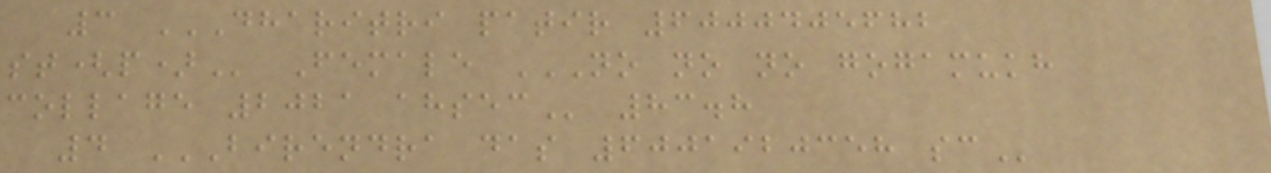3 DHARITRI PATIR 6000405682
ST(P) Female NO NO NO GOGAMUKH
COLLAGE 2021 AHSEC 83.8
4 BIRENDRA DAS 6001920358 SC
